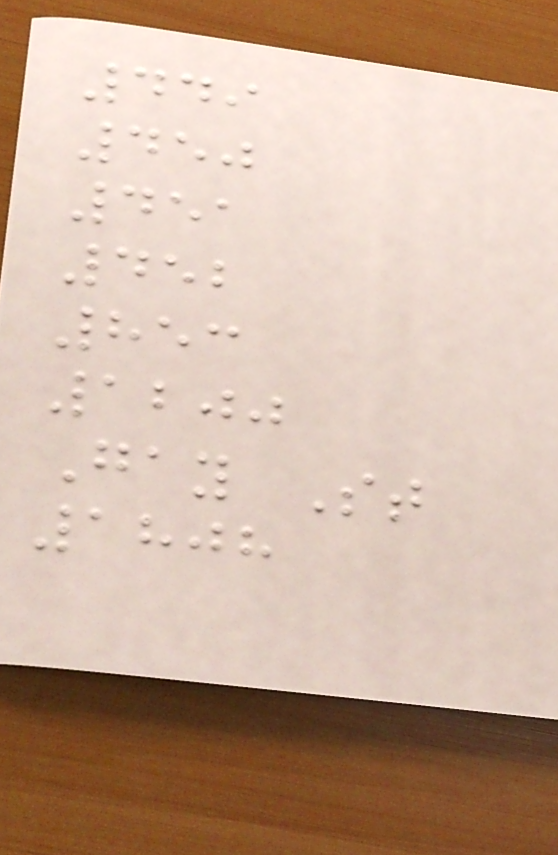449
450
451
452
853
1200
Gay St
1808
